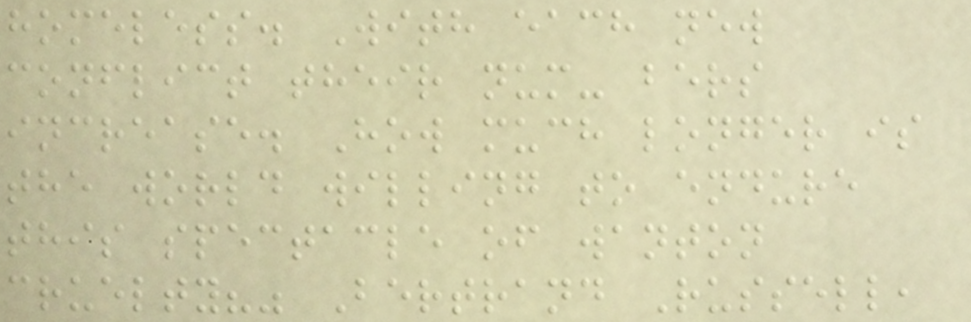homeless. With each new
conflict their num- bers
increase. How much longer is
the world willing to endure
this spectacle of wanton
cruelty?" Bertrand Russell,
